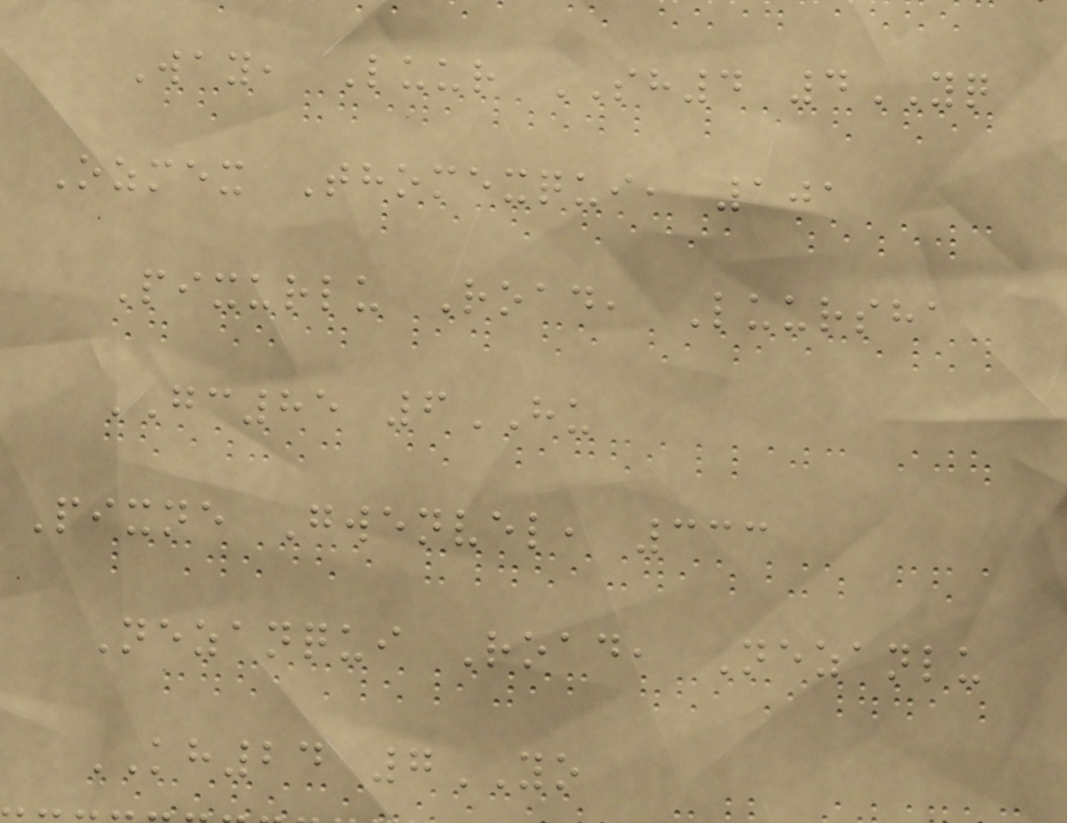Way, Luur SH4 4YQ
Ozmex Thomexqui, 101
Pixurlu Road, Luursha
GC85 6HU
Pixne Gwenvel, 333
Nezanqui Road, Nezanlu
KH24 7YO
